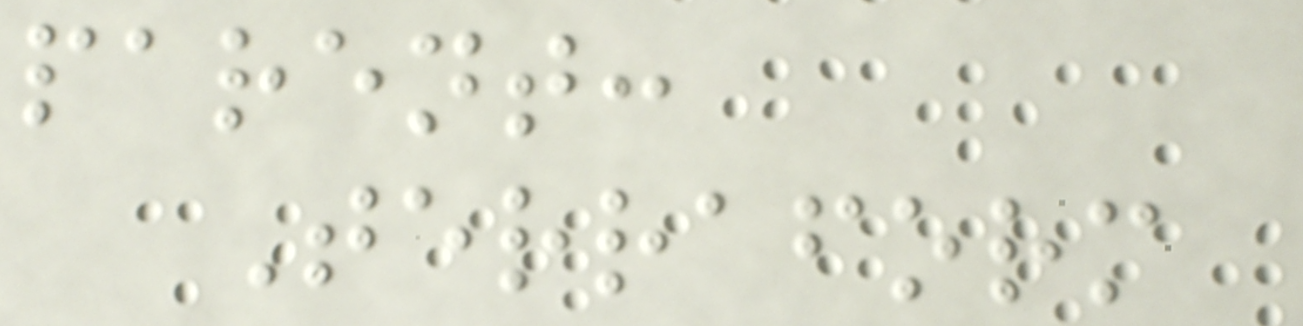parent:
Terraform
